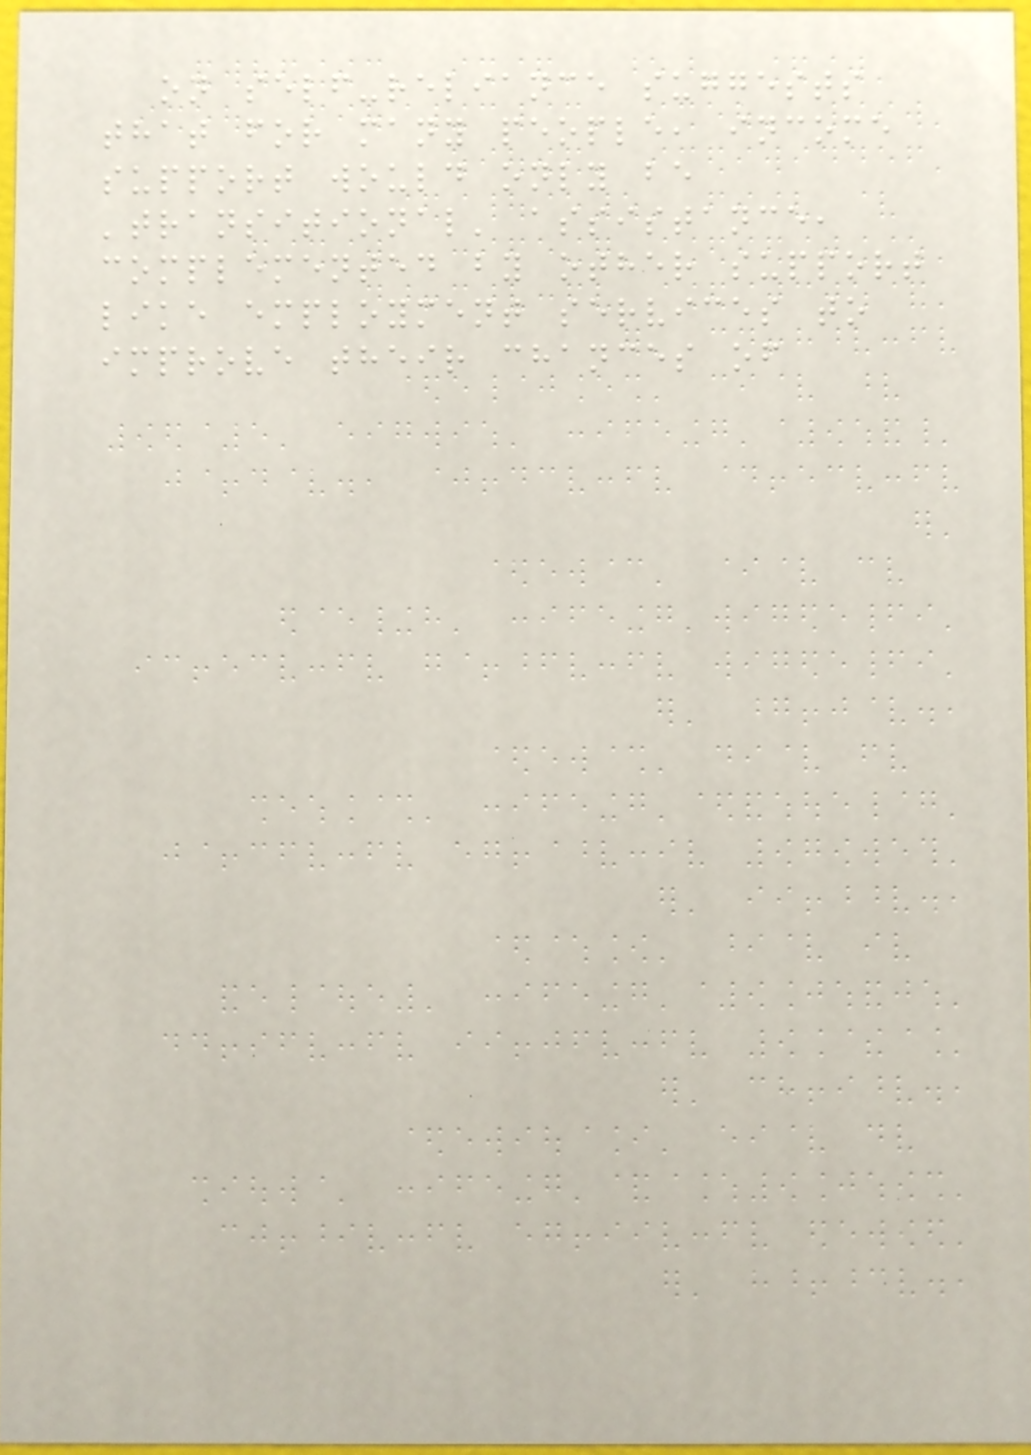on self-reliance suggests
that for many people, income
support would only be
'transitional' assistance,
complemented by other support
like employment services to
improve their chances of
